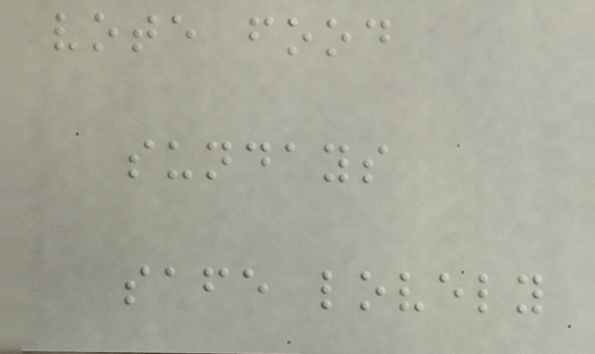vote food
sundays
safe lovely
